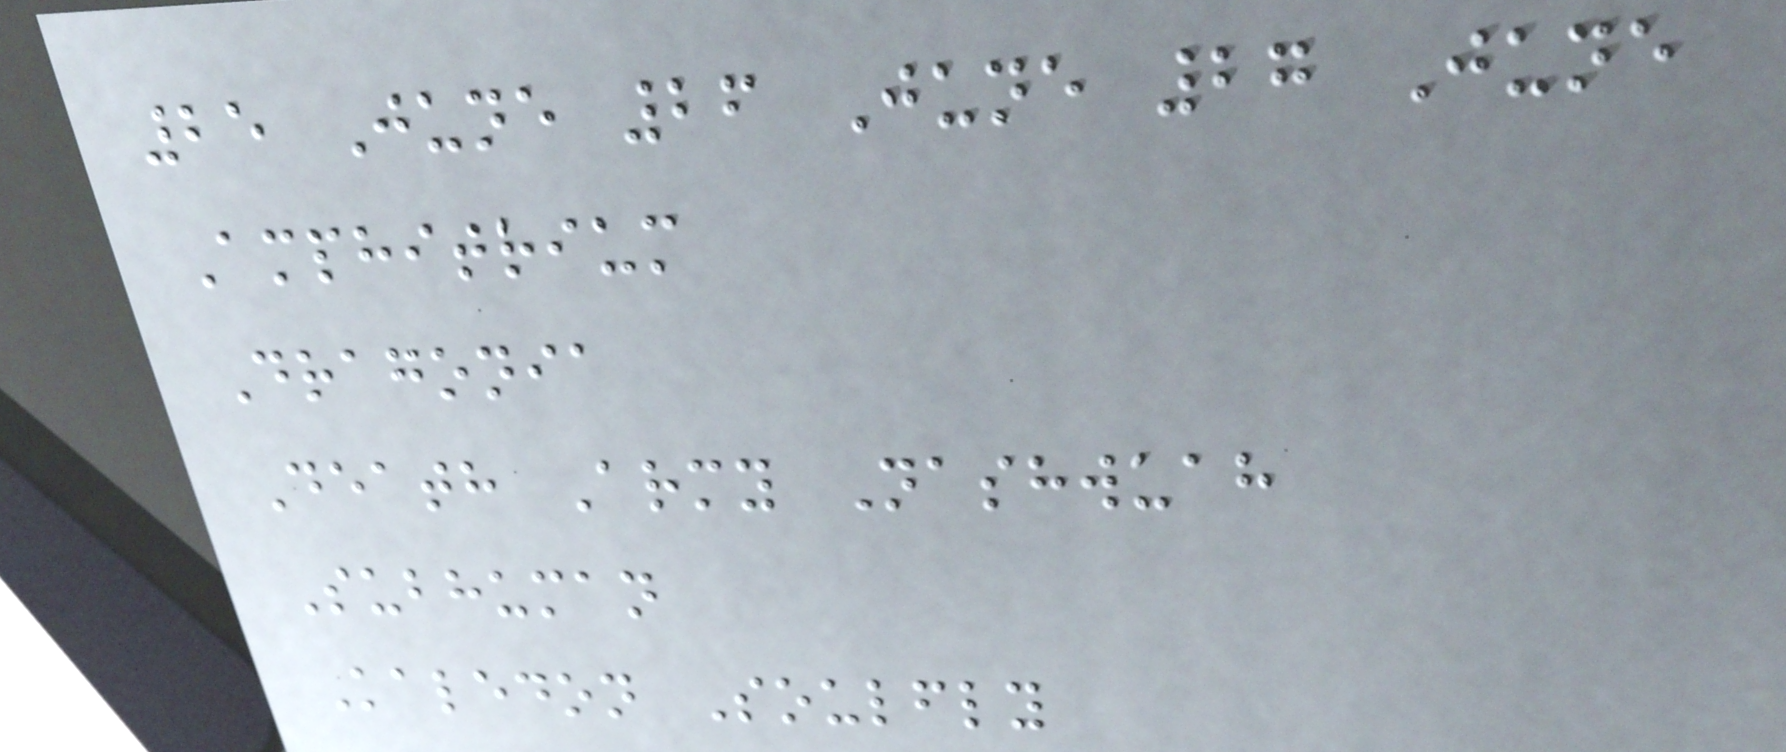25 June 26 June 27 June
Amphitrium
Dragonia
Death Army Nashwuah
Subhuman
Kaledon Soulfly
